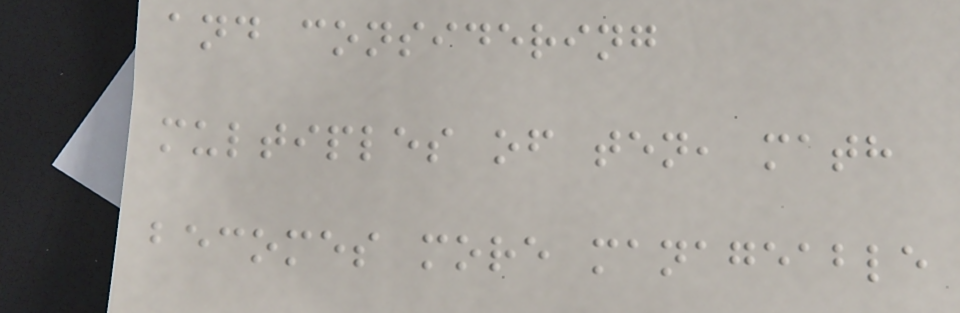and considering
multiples of ten, math
becomes more manageable
